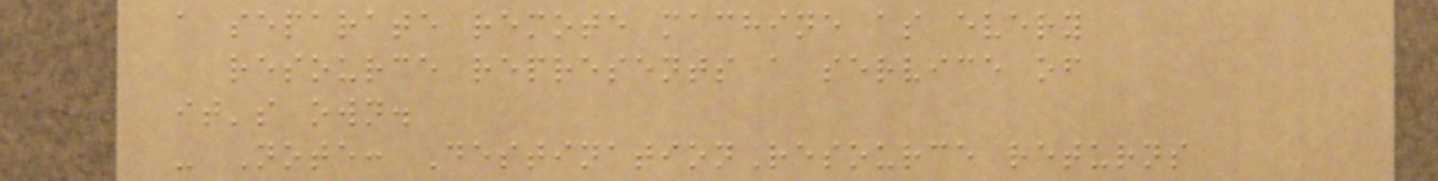a separate remote machine as every
resource represents a service of
it's own.
- Note: DestinationResource returns
